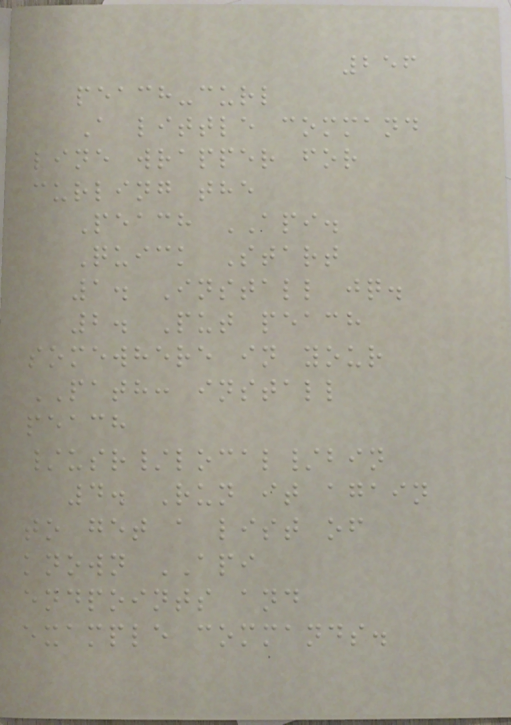256
peach-curl
A little command
line wrapper for
curling the
Peach API.
Quick Start
1. Install jq.
2. Put peach
somewhere in your
PATH: install
peach
/usr/local/bin
4. Run it again
to get a list of
known API
endpoints and
example commands.
